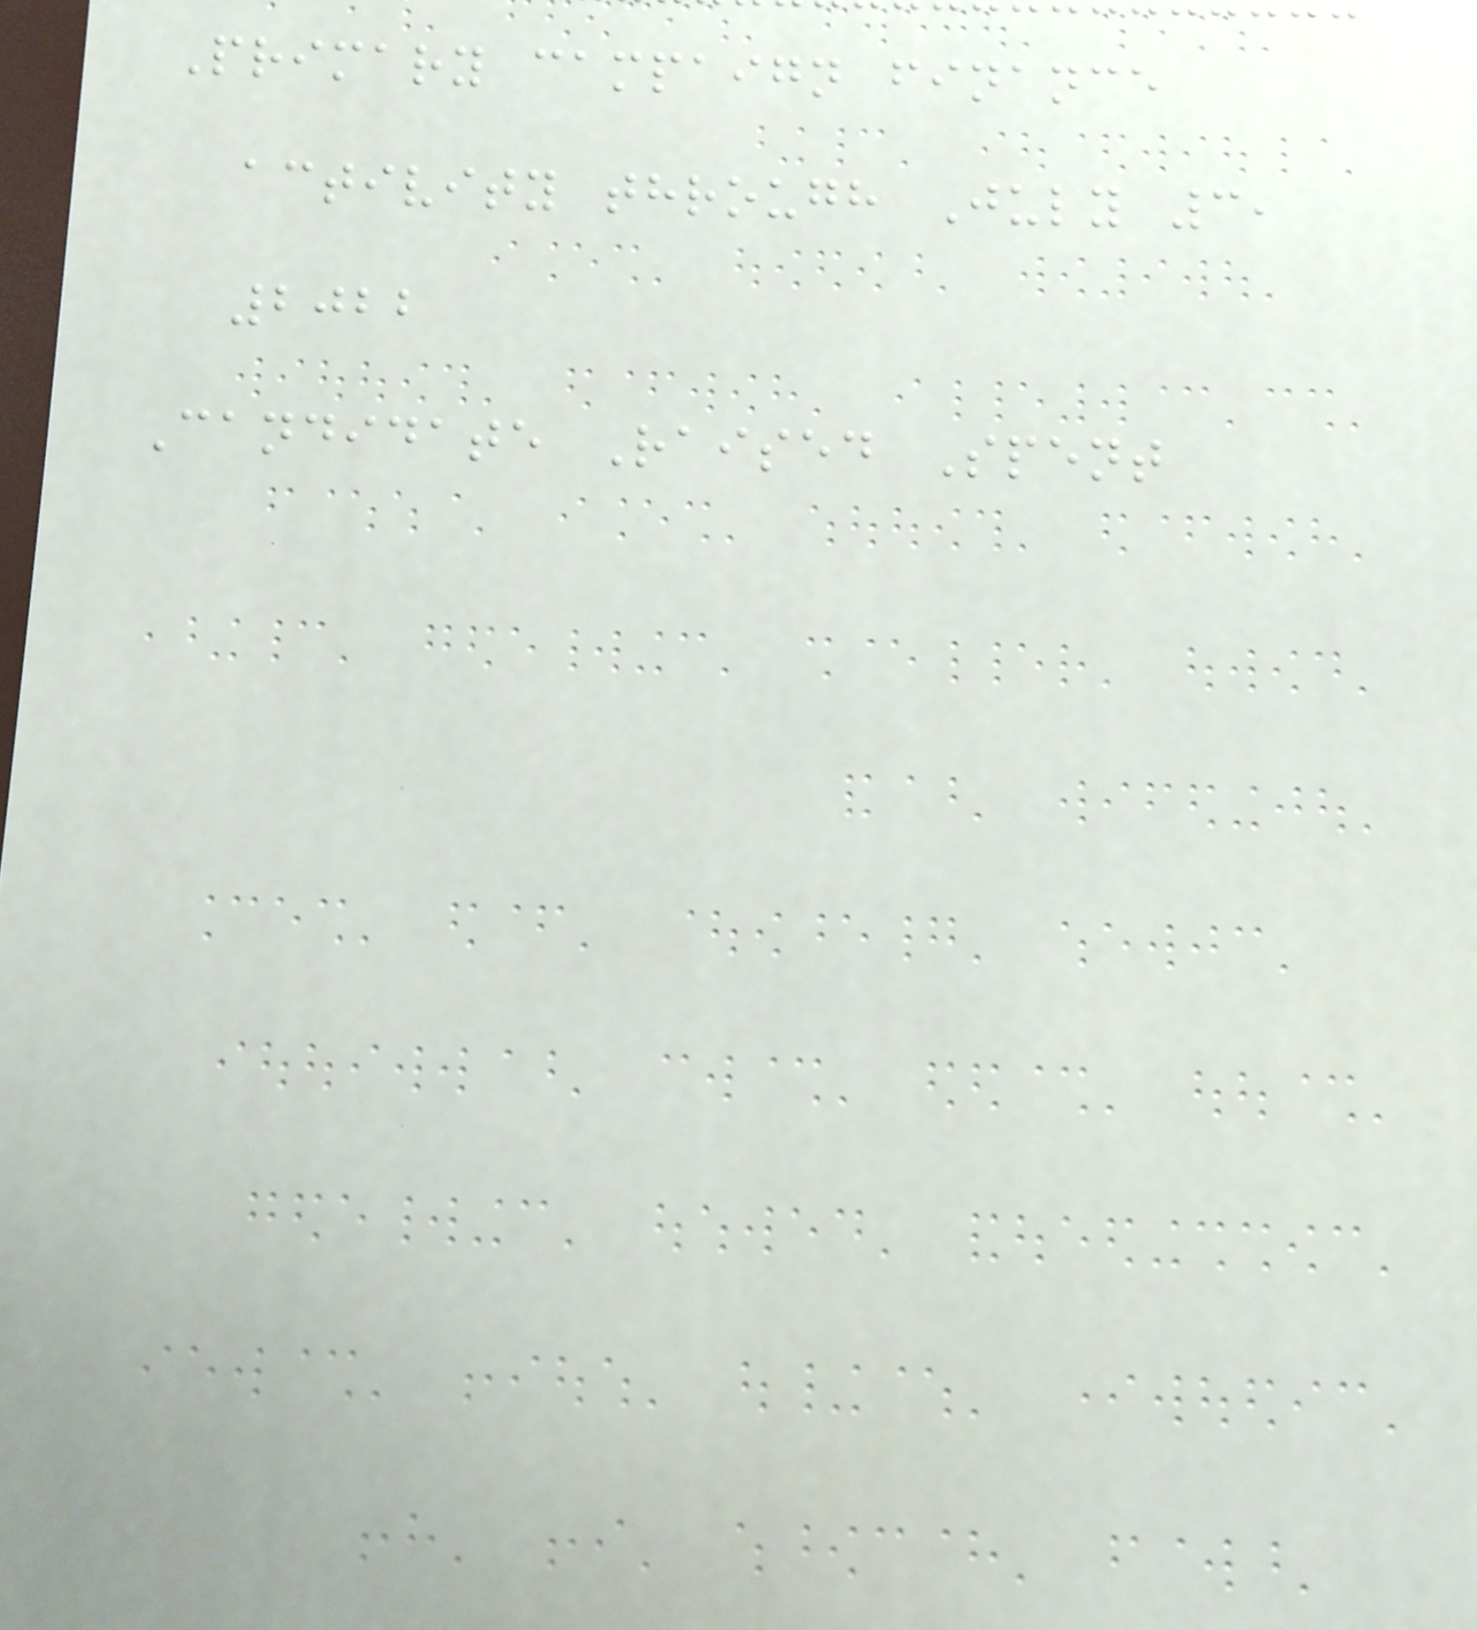Primary campaign finance
activity through July 3,
2022
Candidate Raised Spent
